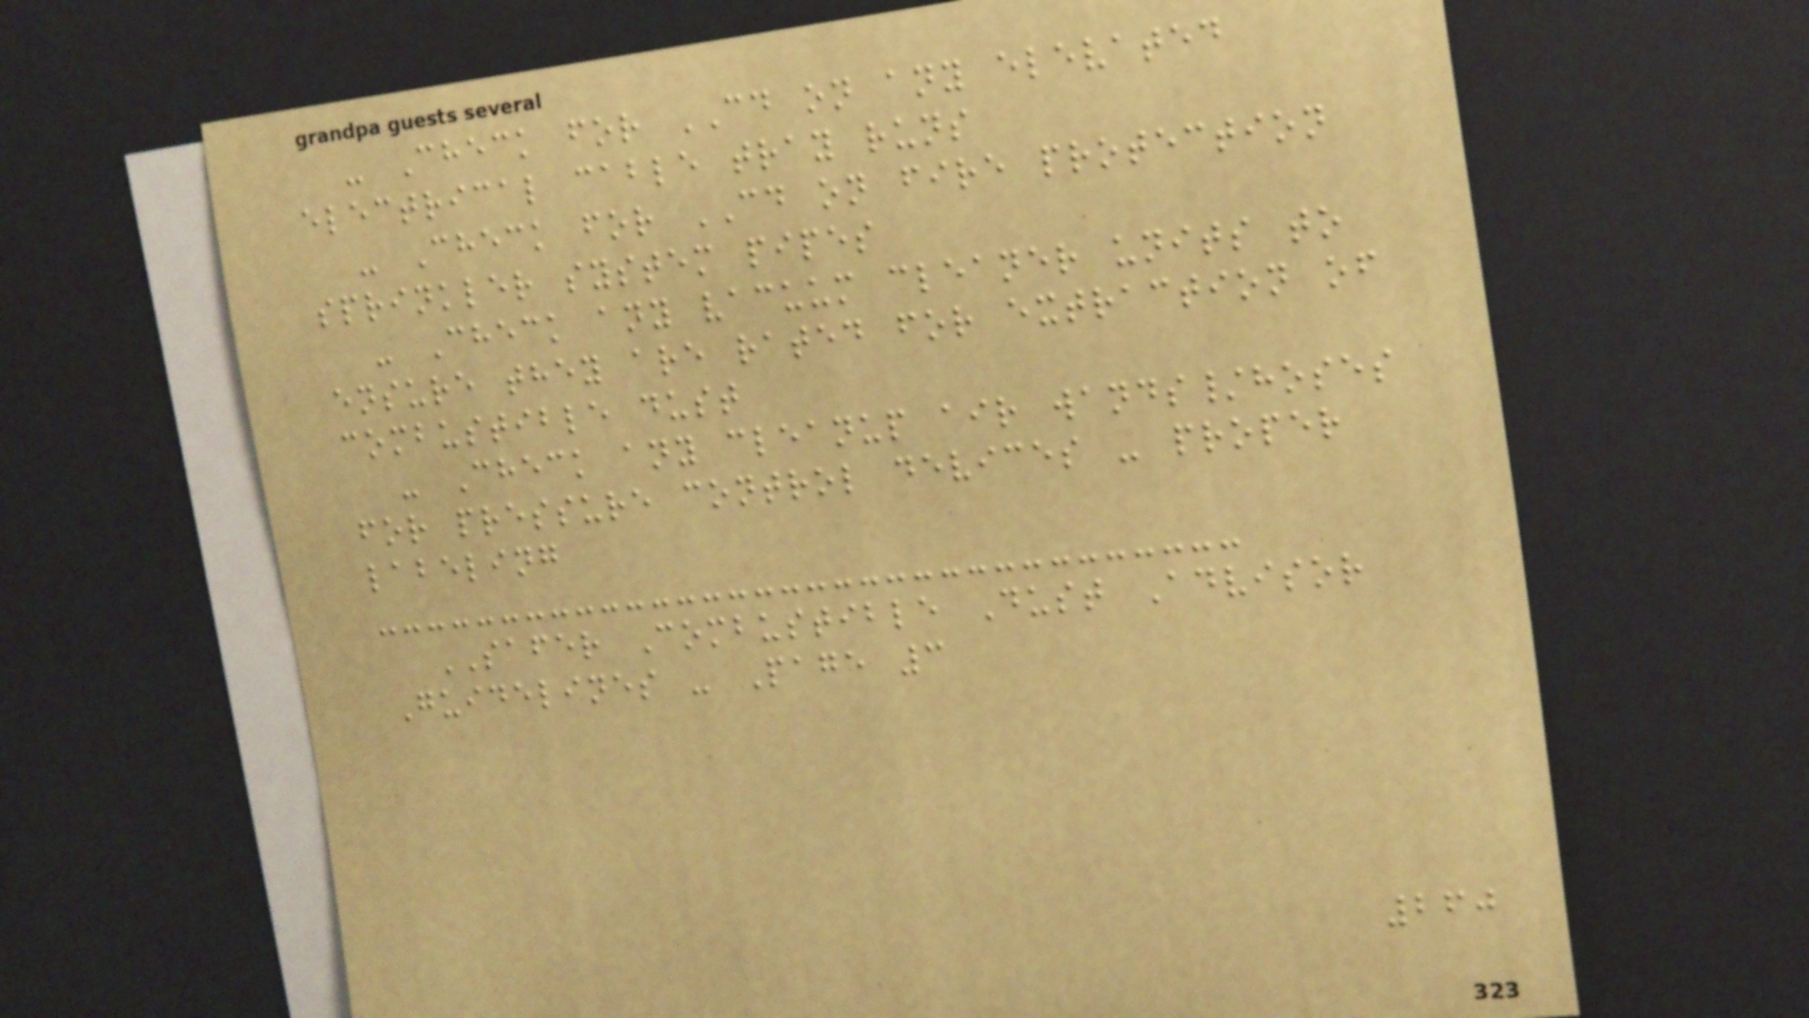- Check for CD on any elevated
electrical cable tray runs
- Check for CD on fire protection
sprinkler system pipes
- Check any vacuum cleaner units to
ensure they are rated for extraction of
combustible dust
- Check any cleanup air wands/hoses
for pressure control devices - proper
labeling
SAFER Combustible Dust Advisor
Guidelines - Page 3
260
